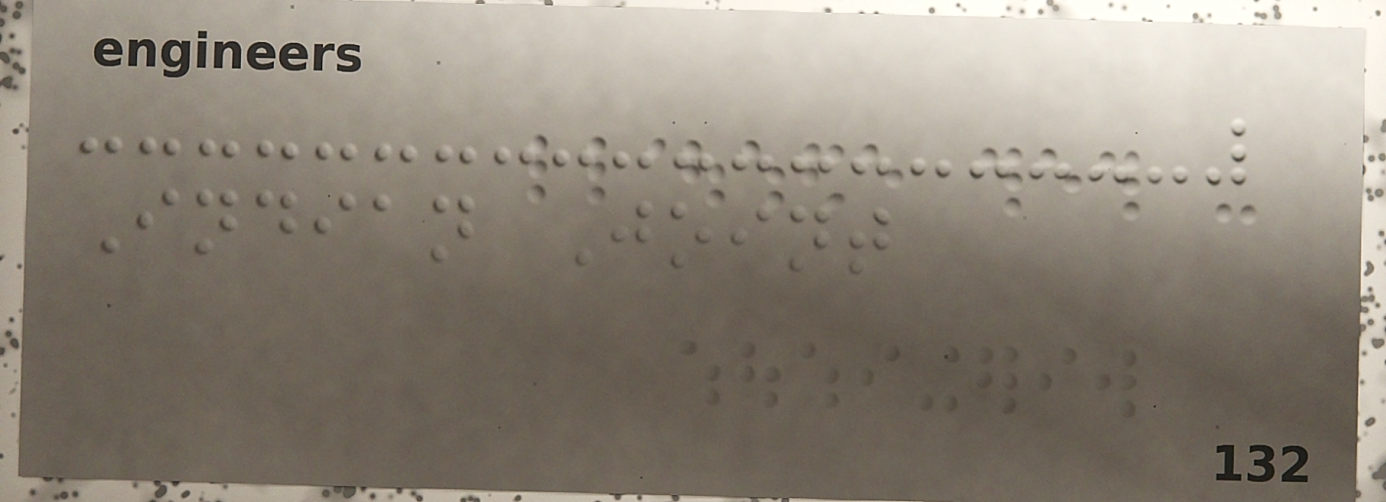Indian Joint
